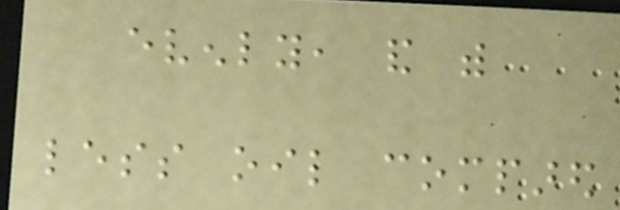evenly, and with
less oil compared
